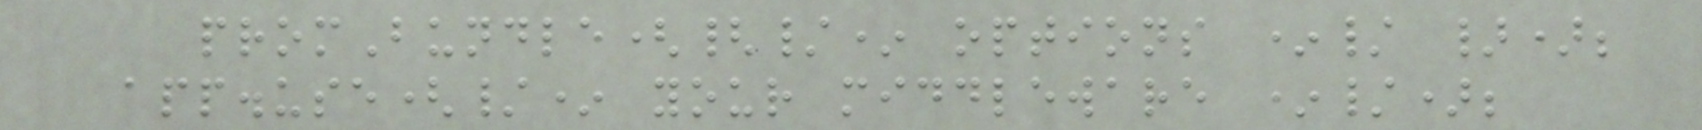promBundle({/* options */ });
app.use(/* your middleware */);
